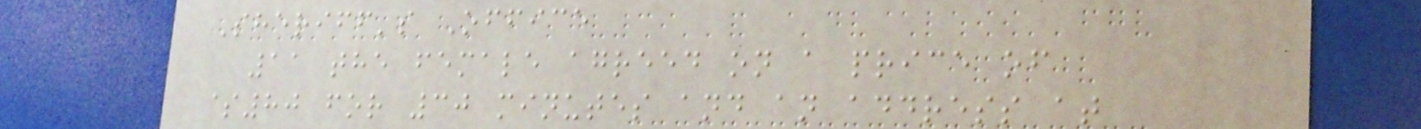Sheriff's Office
11 the female agreed on a price of
$80 for 30 minutes and an address at
